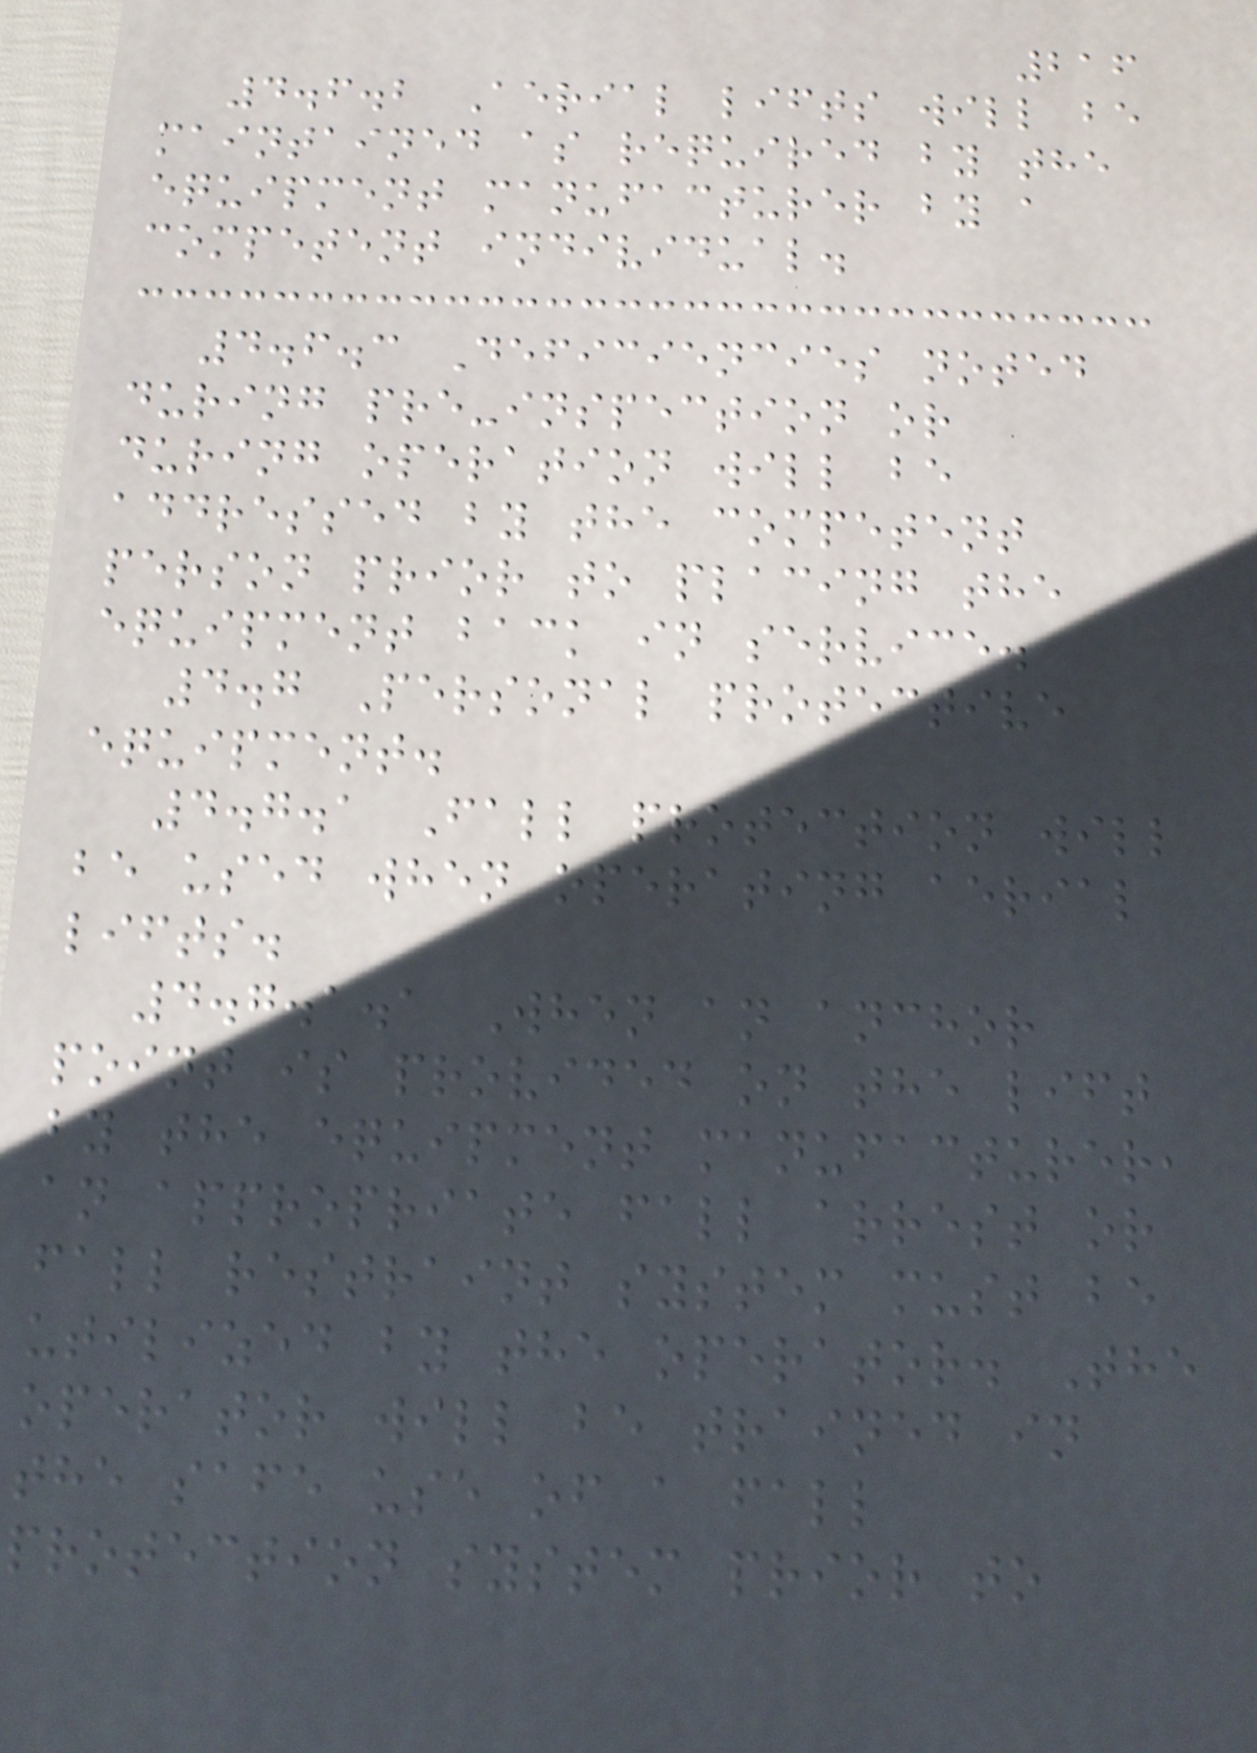216
4.6.2 Aerial lifts will be
maintained as required by the
equipment manufacturer by a
competent individual.
4.6.3 Deficiencies noted
during pre-inspection or
during operation will be
addressed by the competent
person prior to placing the
equipment back in service.
4.7 Personal protective
equipment.
4.7.1 Fall protection will
be used when operating aerial
lifts.
4.7.1.1 When an anchor
point is provided on the lift
by the equipment manufacturer,
an appropriate fall arrest or
fall restraint system must be
utilized by the operator. The
operator will be trained in
the safe use of a fall
protection system prior to
